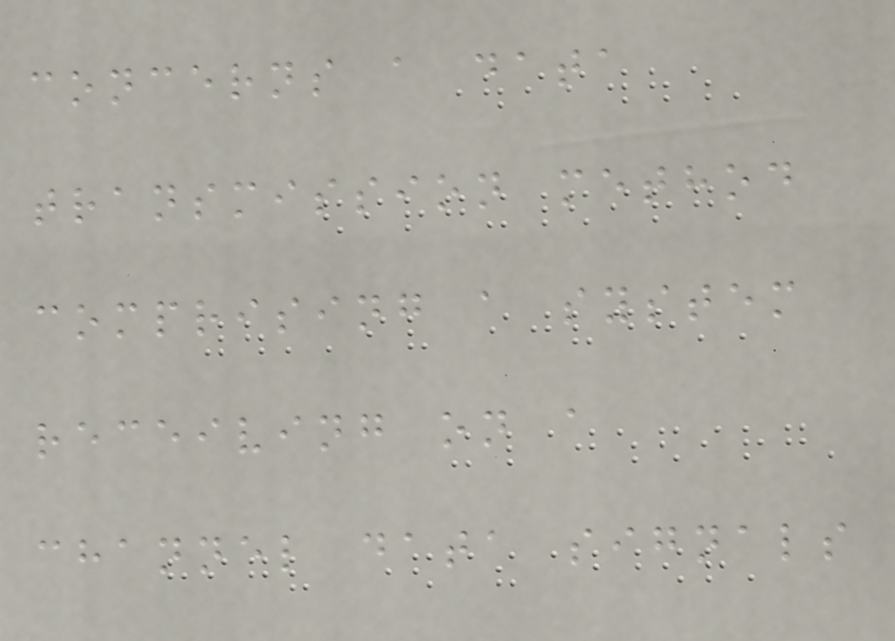concerns a data
transmission method
comprising a system
receiving on a
channel data signals
